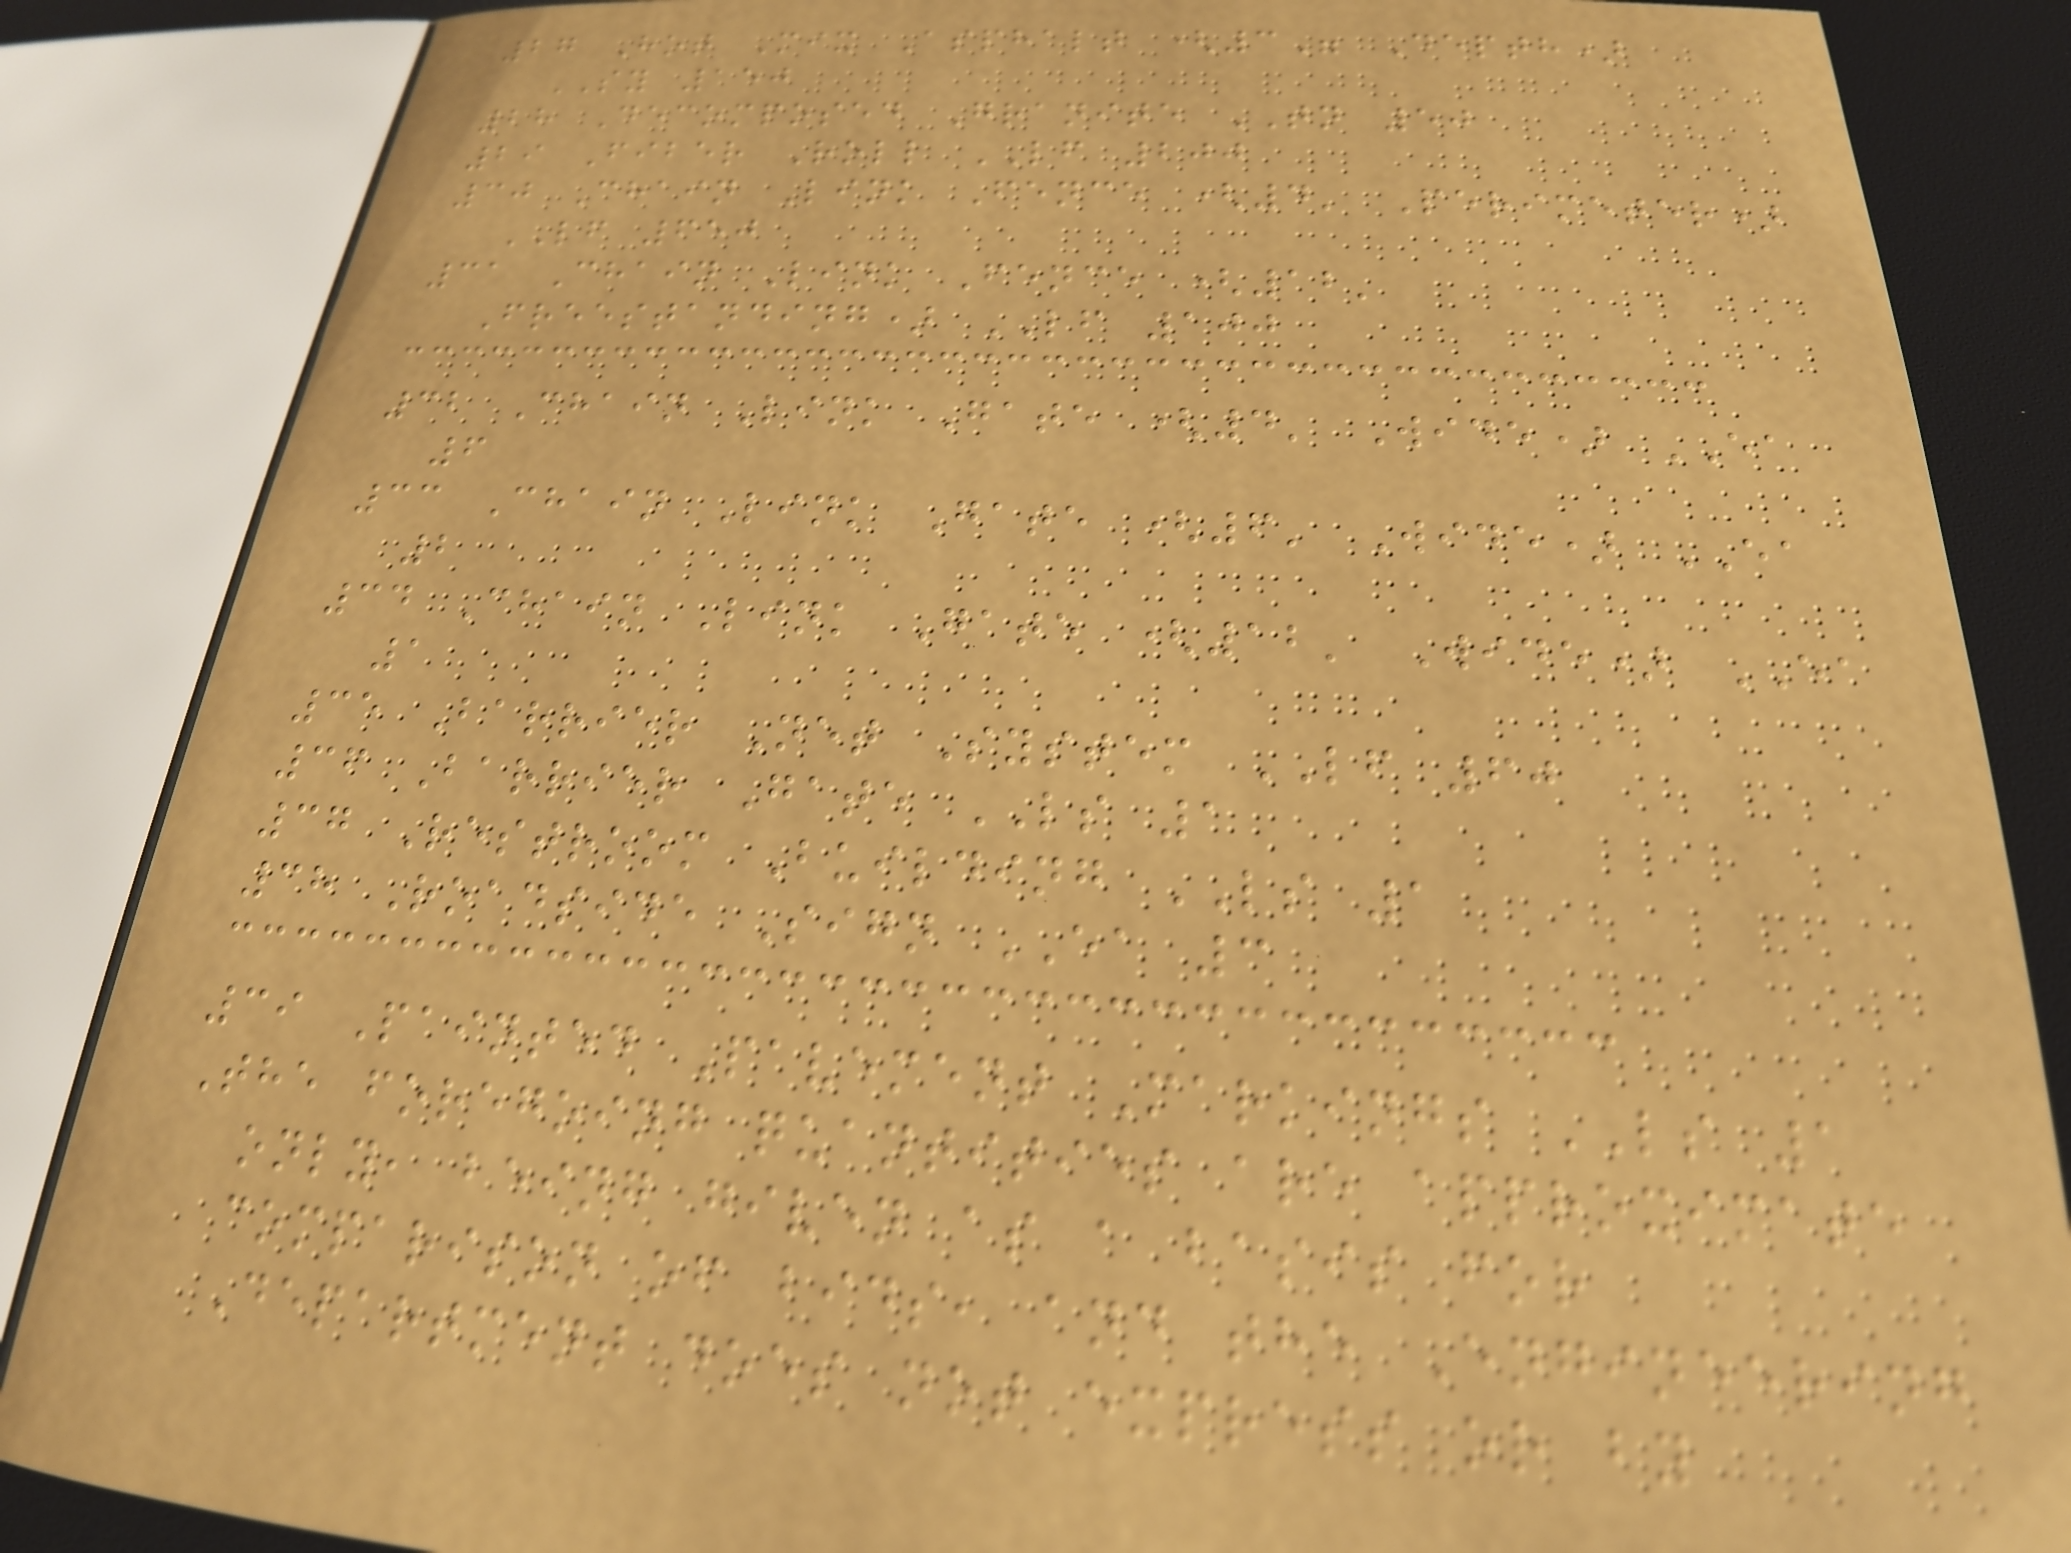27 Hot Mix Asphalt (3" Depth)
SY 150
28 Decomposed Granite TN 50
29 Fiber Roll LF 200
30 Chain Link Fence (4' Perimeter)
LF 650
31 Chain Link Fence (12'
Freestanding) LF 100
32 Chain Link Gate (4' Wide) EA
6
33 Chain Link Gate (6' Wide) EA
2
34 Chain Link Gate (12' Wide) EA
1
35 Barrier Net System LF 60
36 Barrier Gate LS 1
37 Restroom Building LS 1
38 Roadside Sign EA 3
39 Painted Pavement Markings LS 1
The foregoing quantities are approximate
only, being given as a basis for
comparison of bids, and the Engineering
Department does not express or by
